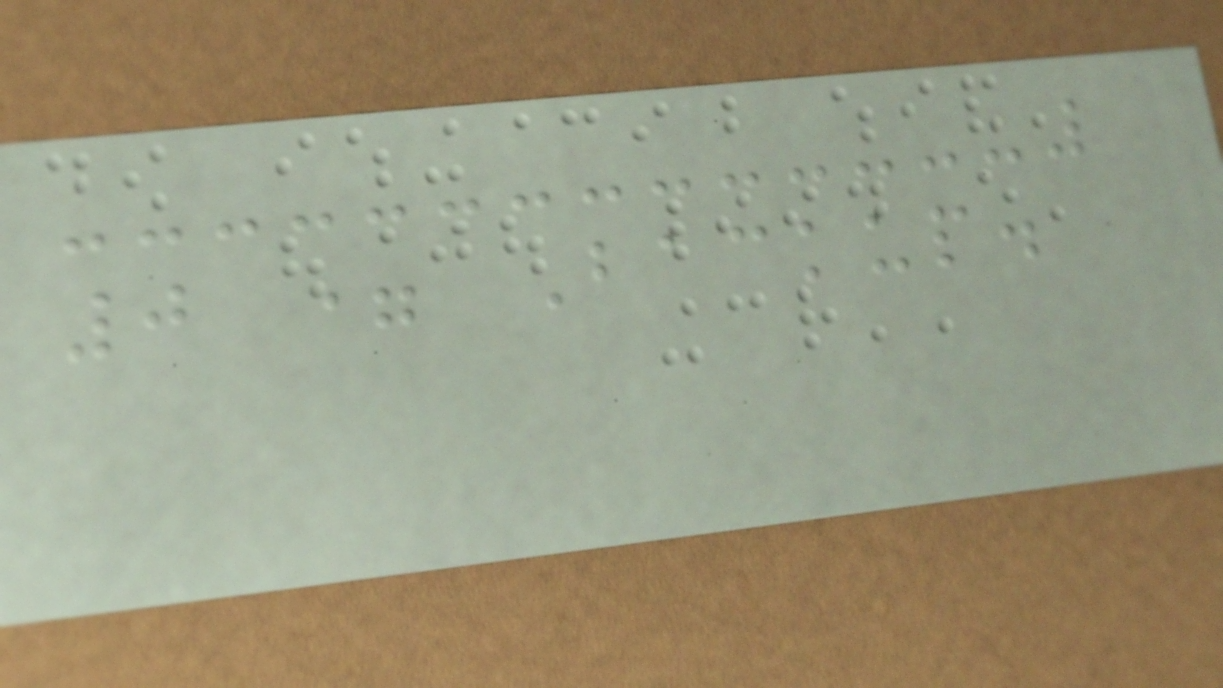0 = Backup.
